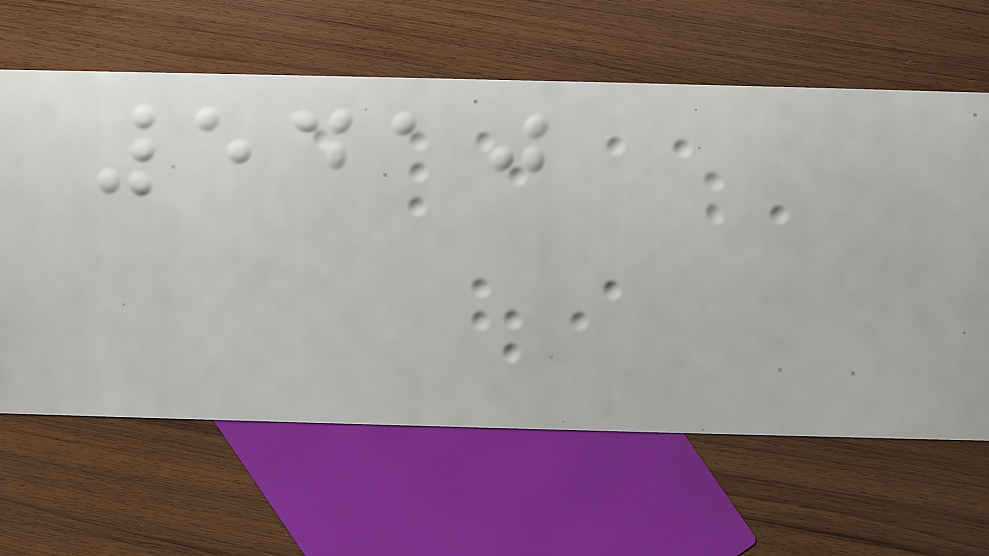5410
